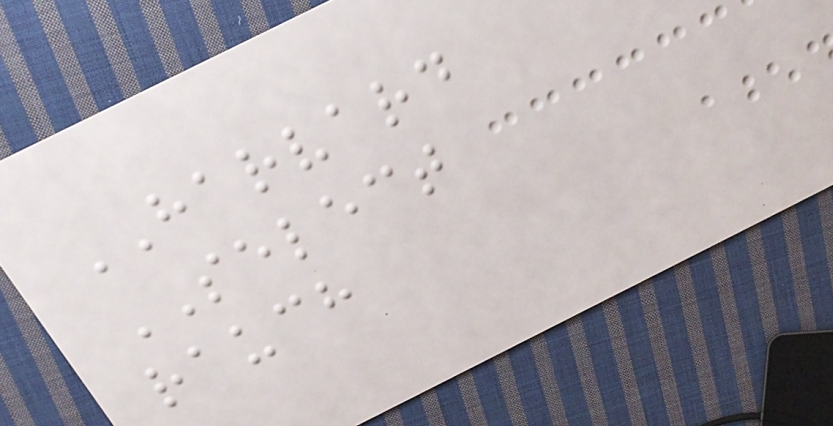HARVARD
SELECT
rauch
